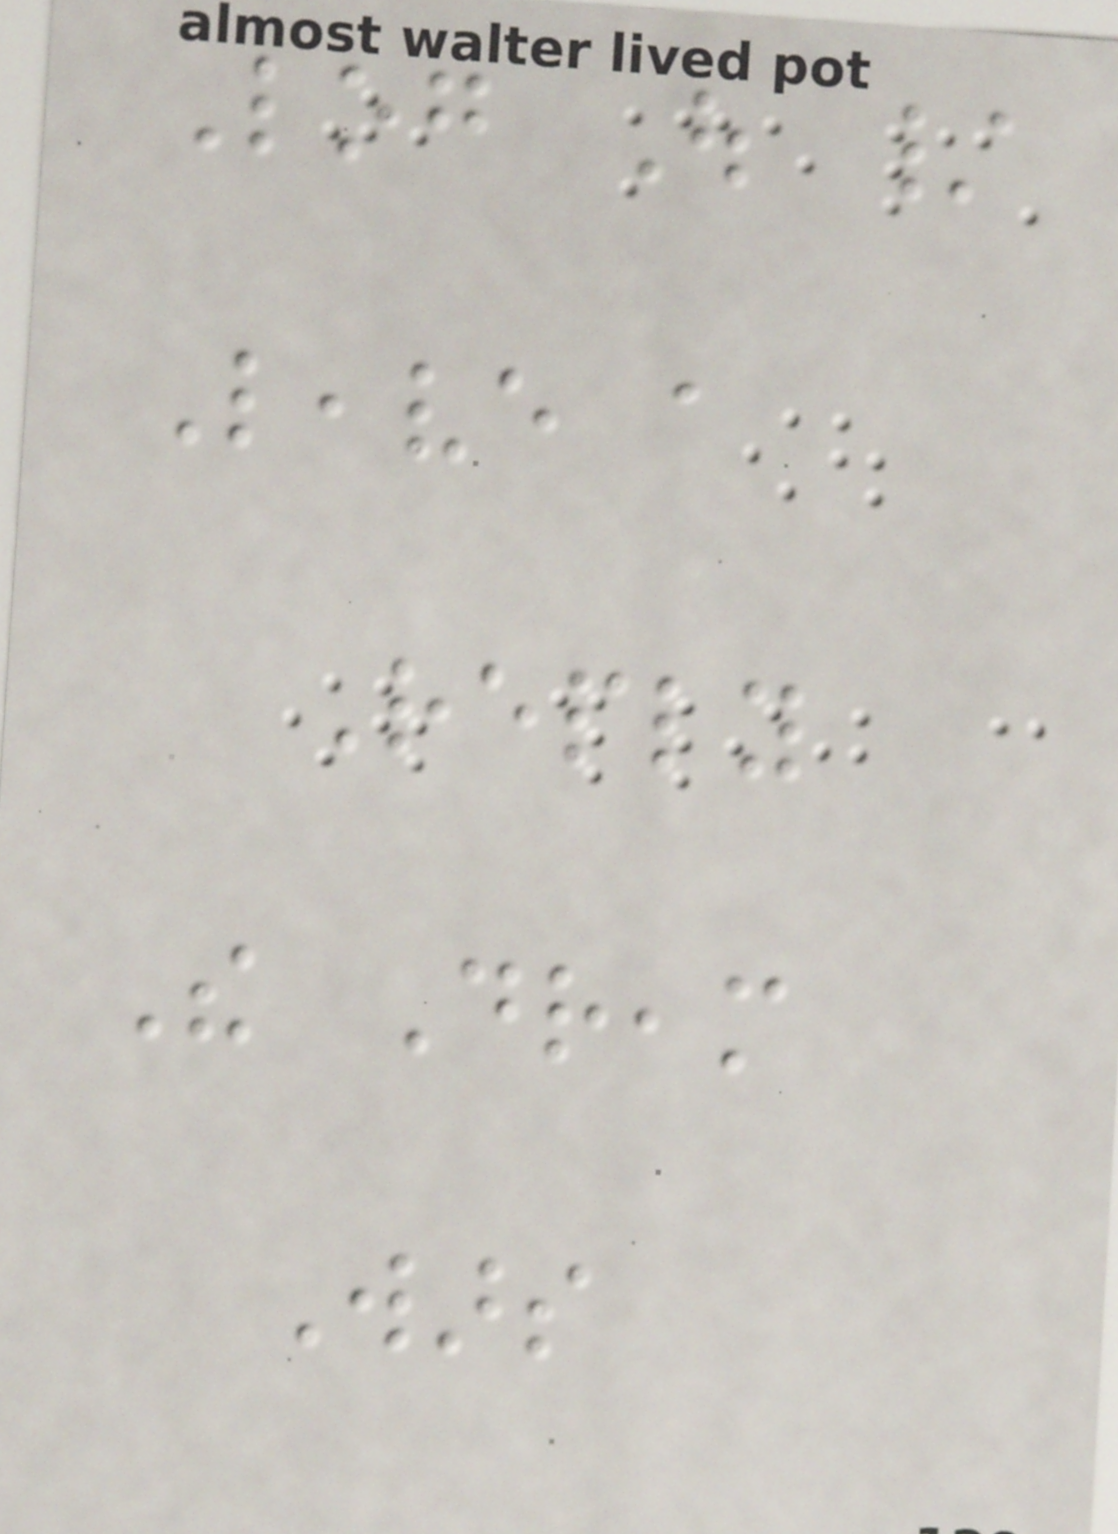Log Out /
Leave a
Reply
The Dream
Wars
